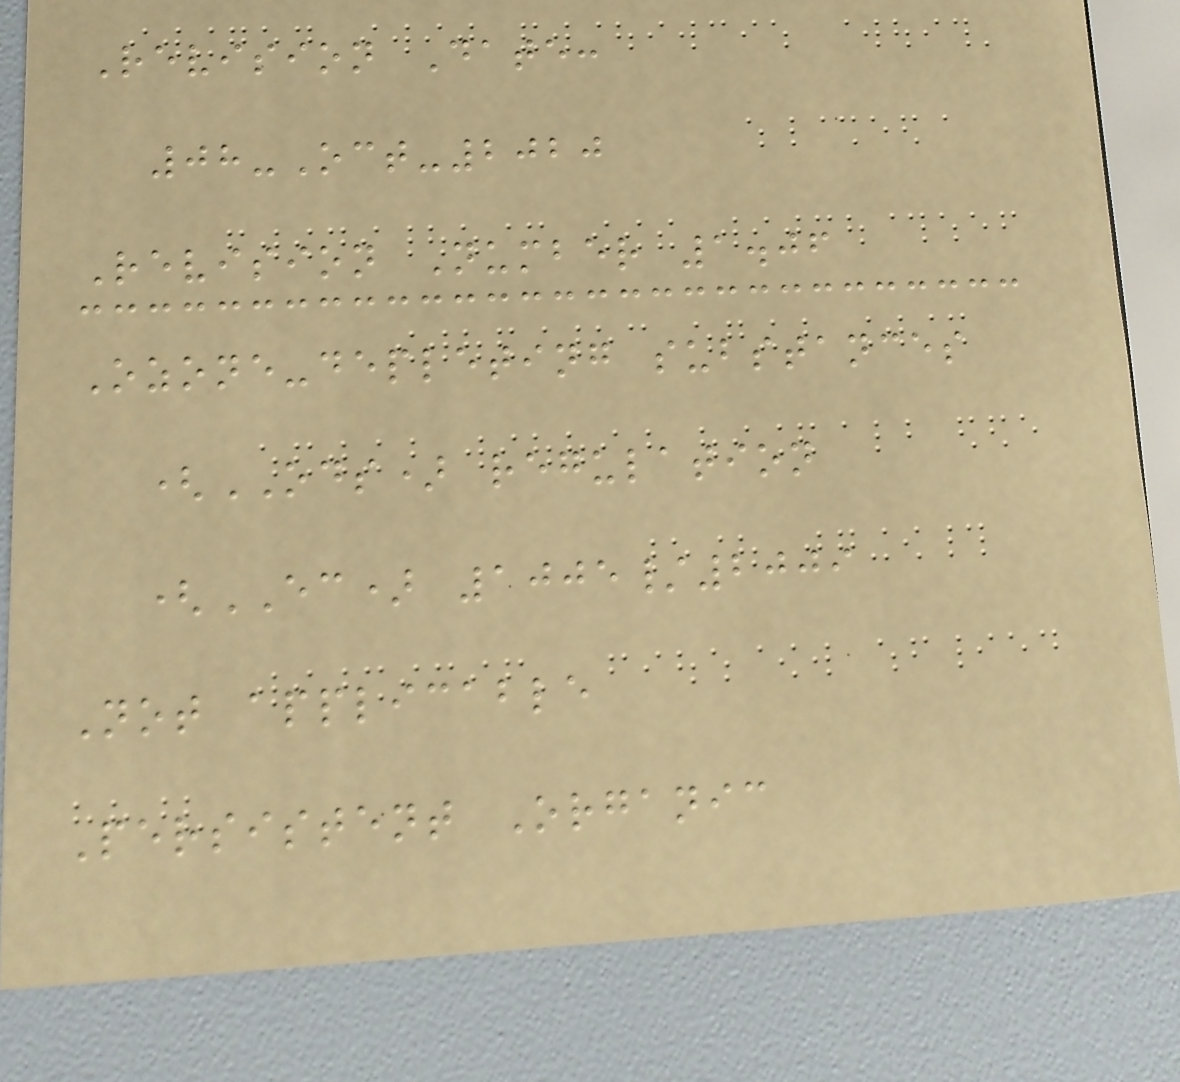Revision Date:
08-Oct-2020
Revision Number 1.06
Ozone-depleting substances
(ODS) regulation
(EC) 1005/2009
Not applicable
Persistent Organic
